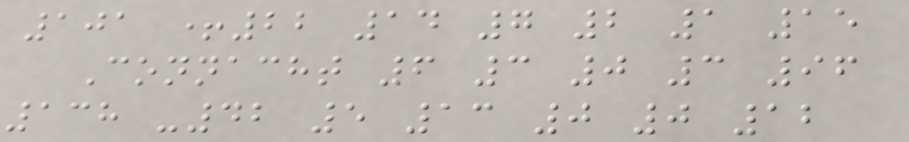101 +22 14 7 2 1 15
Connacht 6 3 0 3 96
138 -42 5 13 0 0 12
